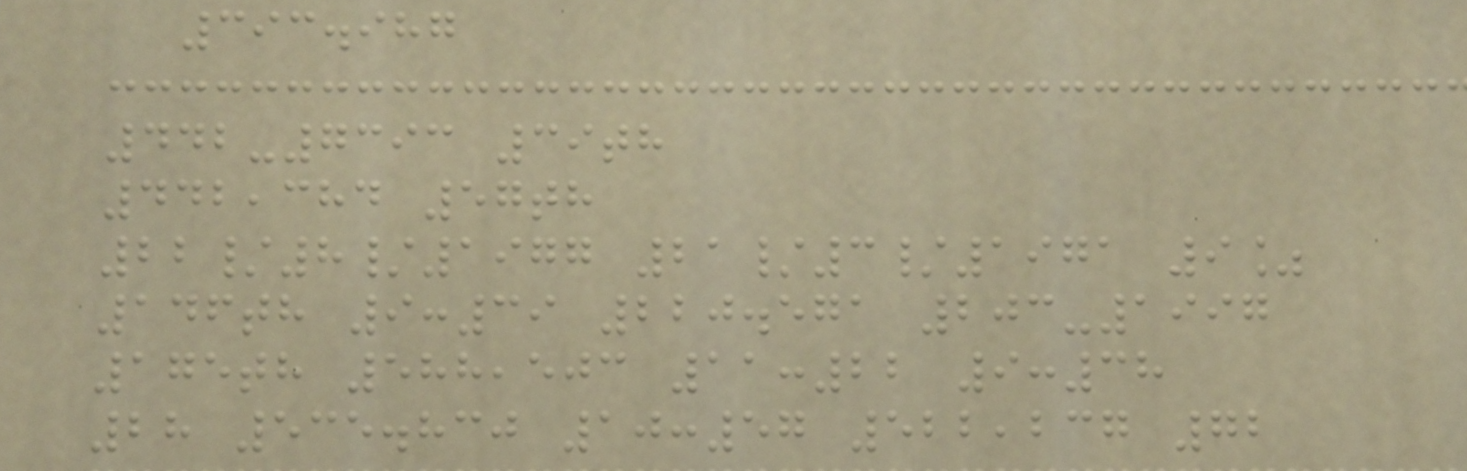393.987
442-7393 39th
442,384 57th
22/8/1977 21/3/1971 9%
146th 9:39 220.571 203-1997
175th 588,503 11:22 9:38
28 535.830 10:57 522,237 72
